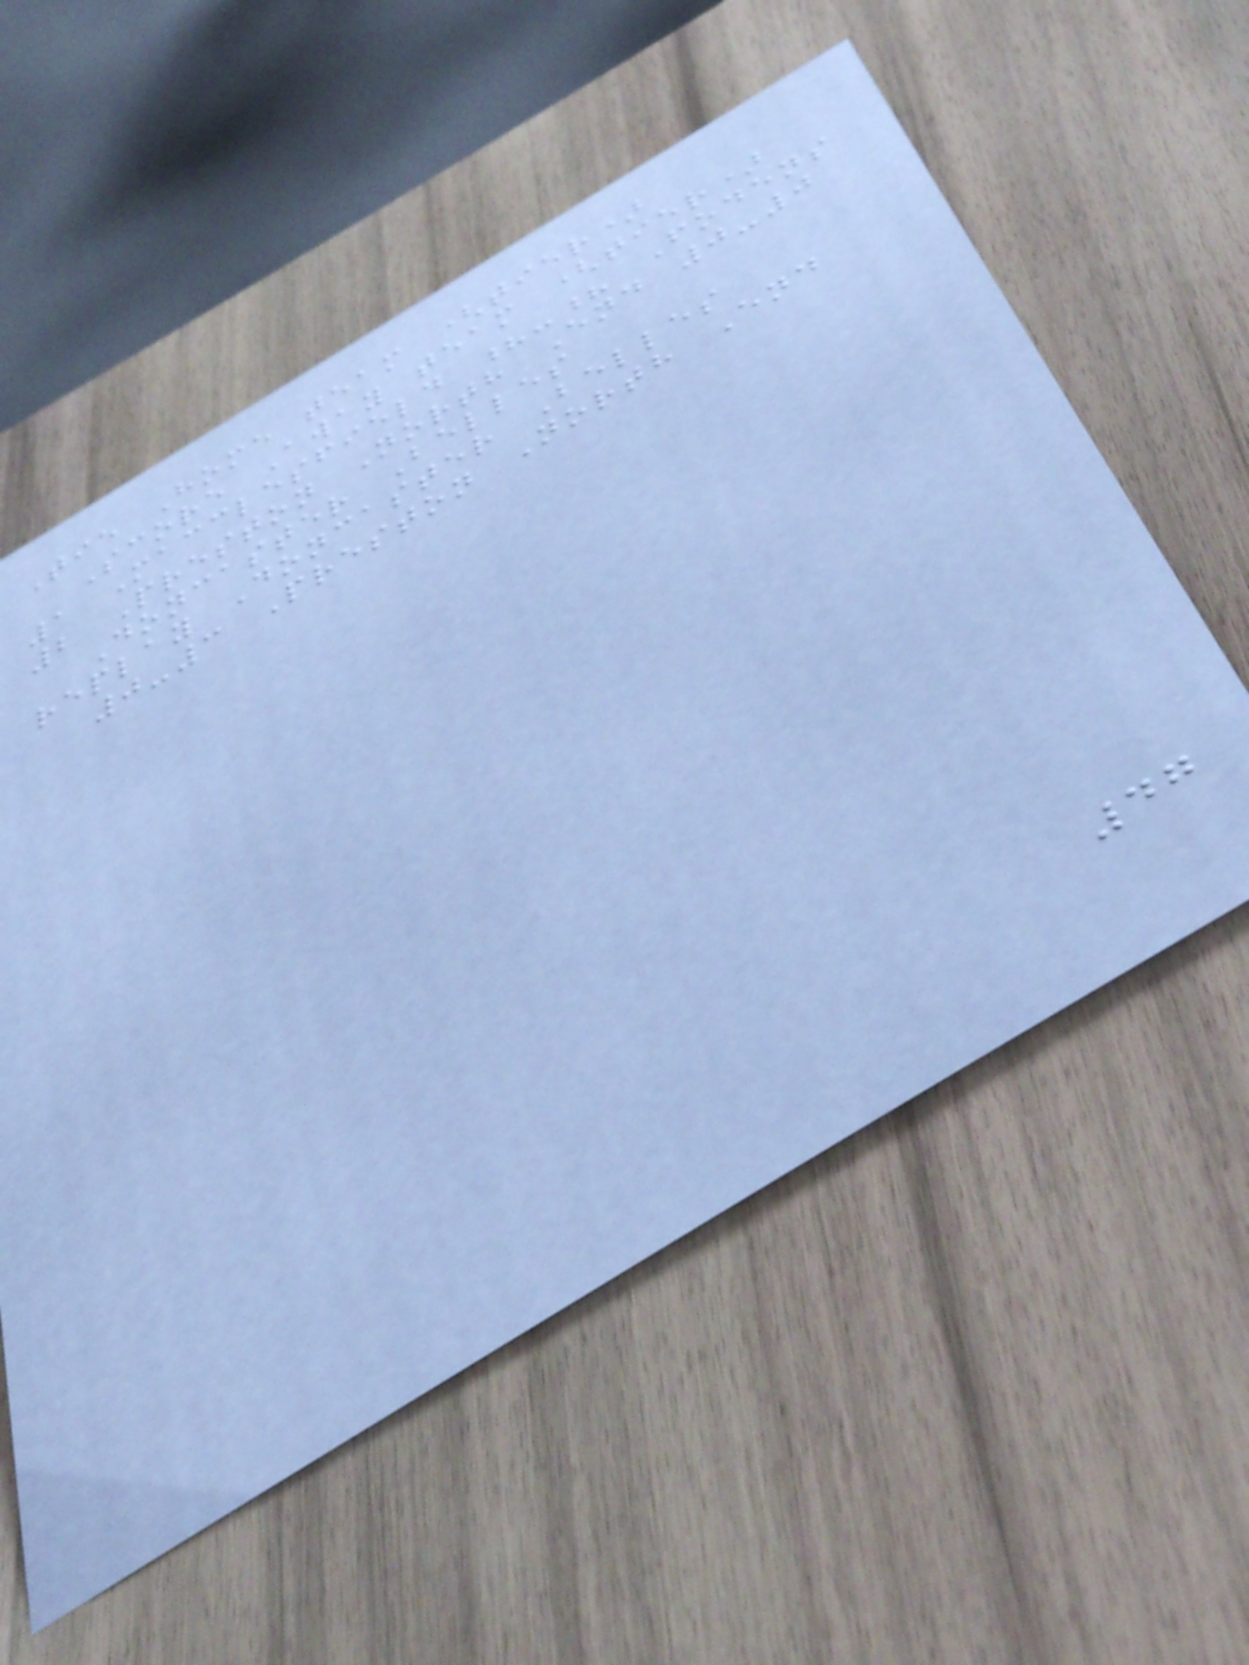Tie Home team (tier)
Score Away team (tier)
1 Macclesfield ?-? Fodens
2 Preston North End 0-0
Doncaster Belles
replay Doncaster Belles
0-3 Preston North End
47
